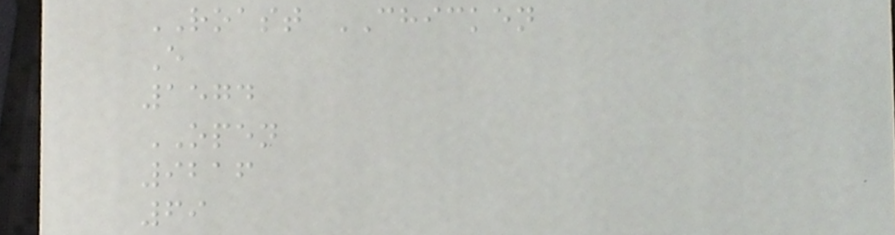ROAST CHICKEN
E
1574
OPEN
9216
69
